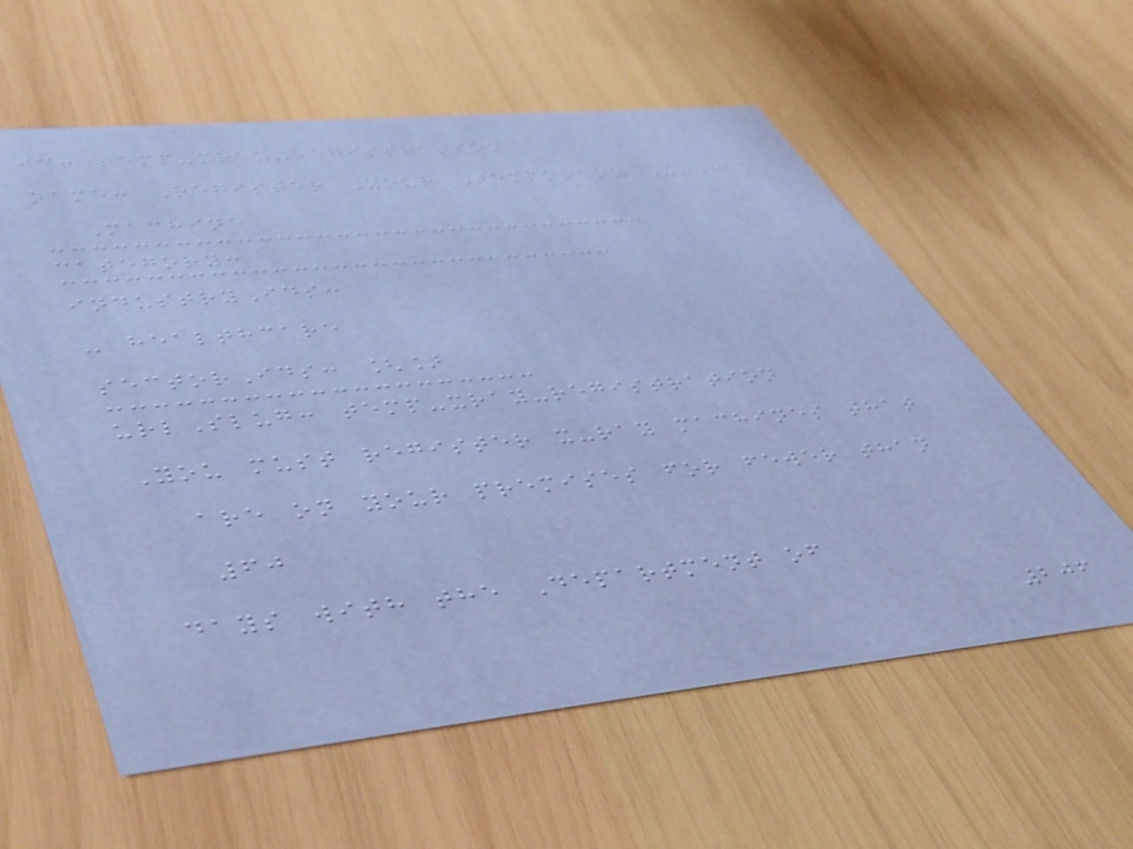id: temp-xray-registration
name: Register Your Temporary X-Ray
Machine
category:
industryIds:
- healthcare
sectorIds: []
urlSlug: temp-xray-registration
You must register x-ray machines that
are on your premises for fewer than
60
days with the Department of
206
